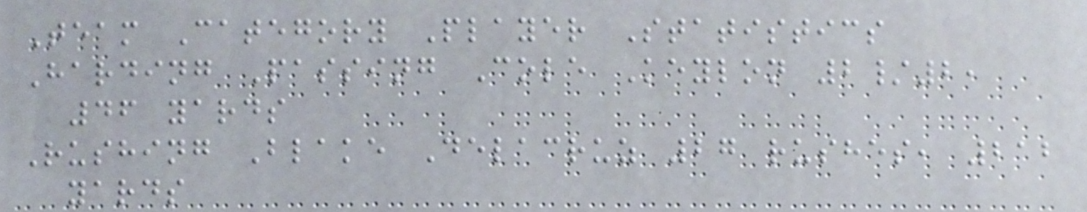Team Category Player Statistics
Harding Passing Cole Keylon 2/2,
46 yards
Rushing Blake Delacruz 27 rushes, 212
yards
